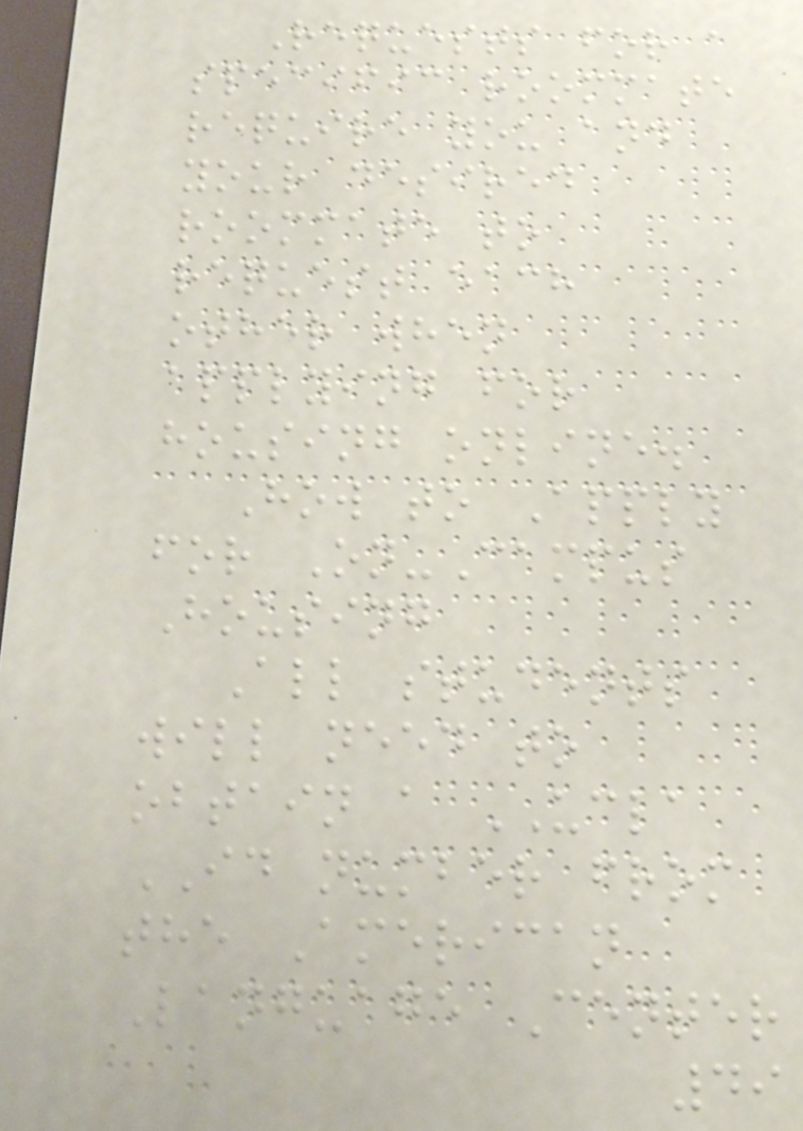Requests for a
specific roommate
require you and
your desired
roommate to
request each
other when
applying for
housing online.
How to Apply
for On-Campus
Housing
All students
will need to
obtain a UCLA
ID number from
the American
Language Center
49
